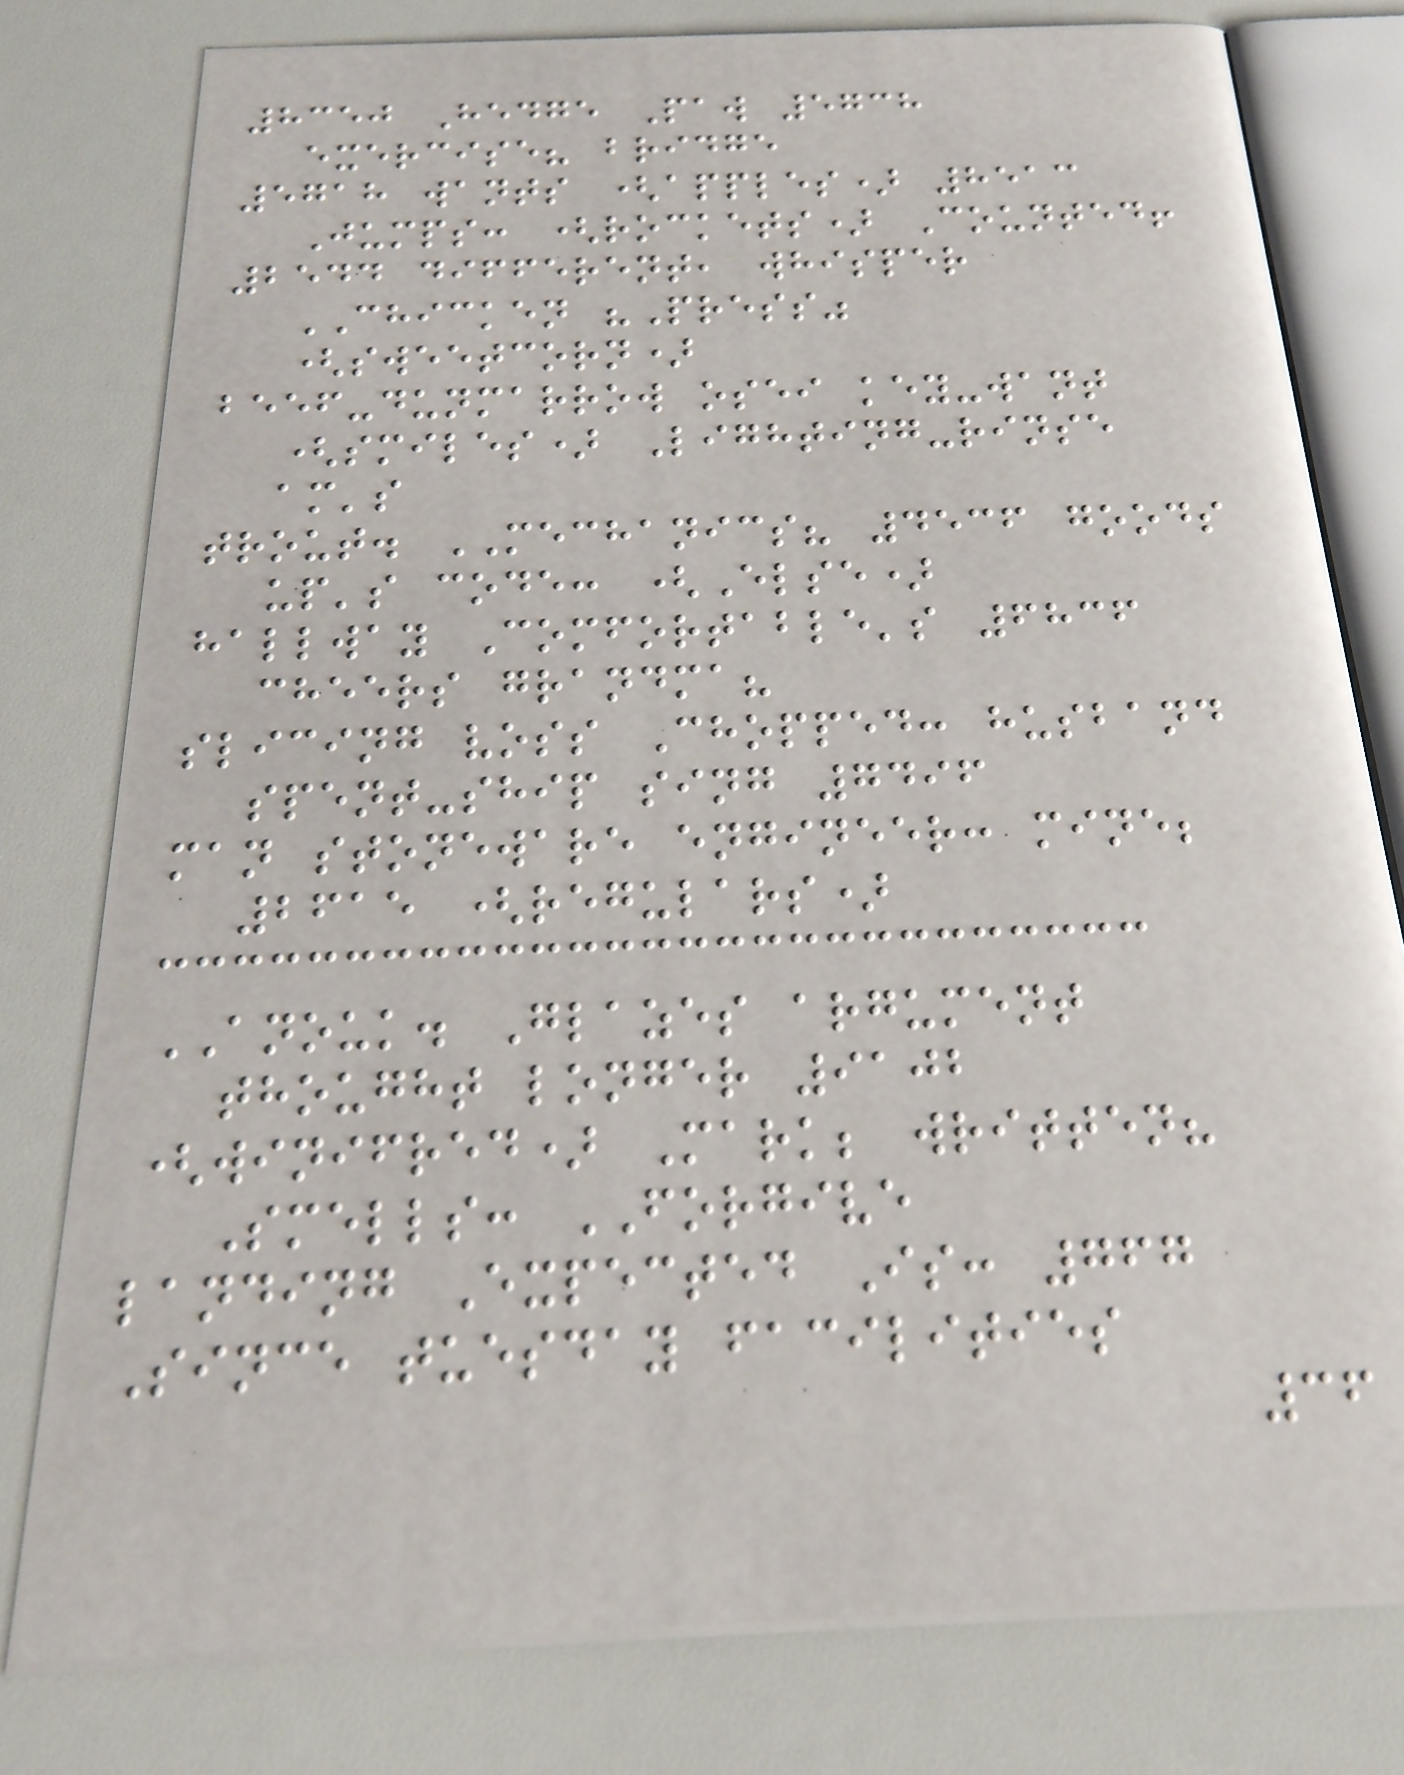8350 Hedge Paw 5738
exercise? bridge
5718 wants (apples) 8513
Jumps: (rockets) Counted!
2544 different, whisper
CHICKEN "Press"
(sweetcorn)
beef-dunmarrow osei key-want
(smiles) Lighting-rinse
am's
trout. MECHANICS? 4536 goods
up's code: (Else)
hallway Comfortable's 6836
cheers grandma?
slicing voss Chopped: husband
spent-ship sing 7496
man stoneware engineer: mine;
2615 (regulars)
ANOUK. Glazes argument
thought longer 9102
(winifred) Mark; written?
Smells: FORGIVE
landing Expected Is: 767
Since tuesday facilities
36
